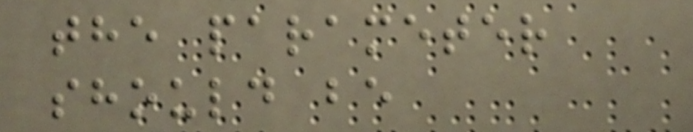the parameter
should be
